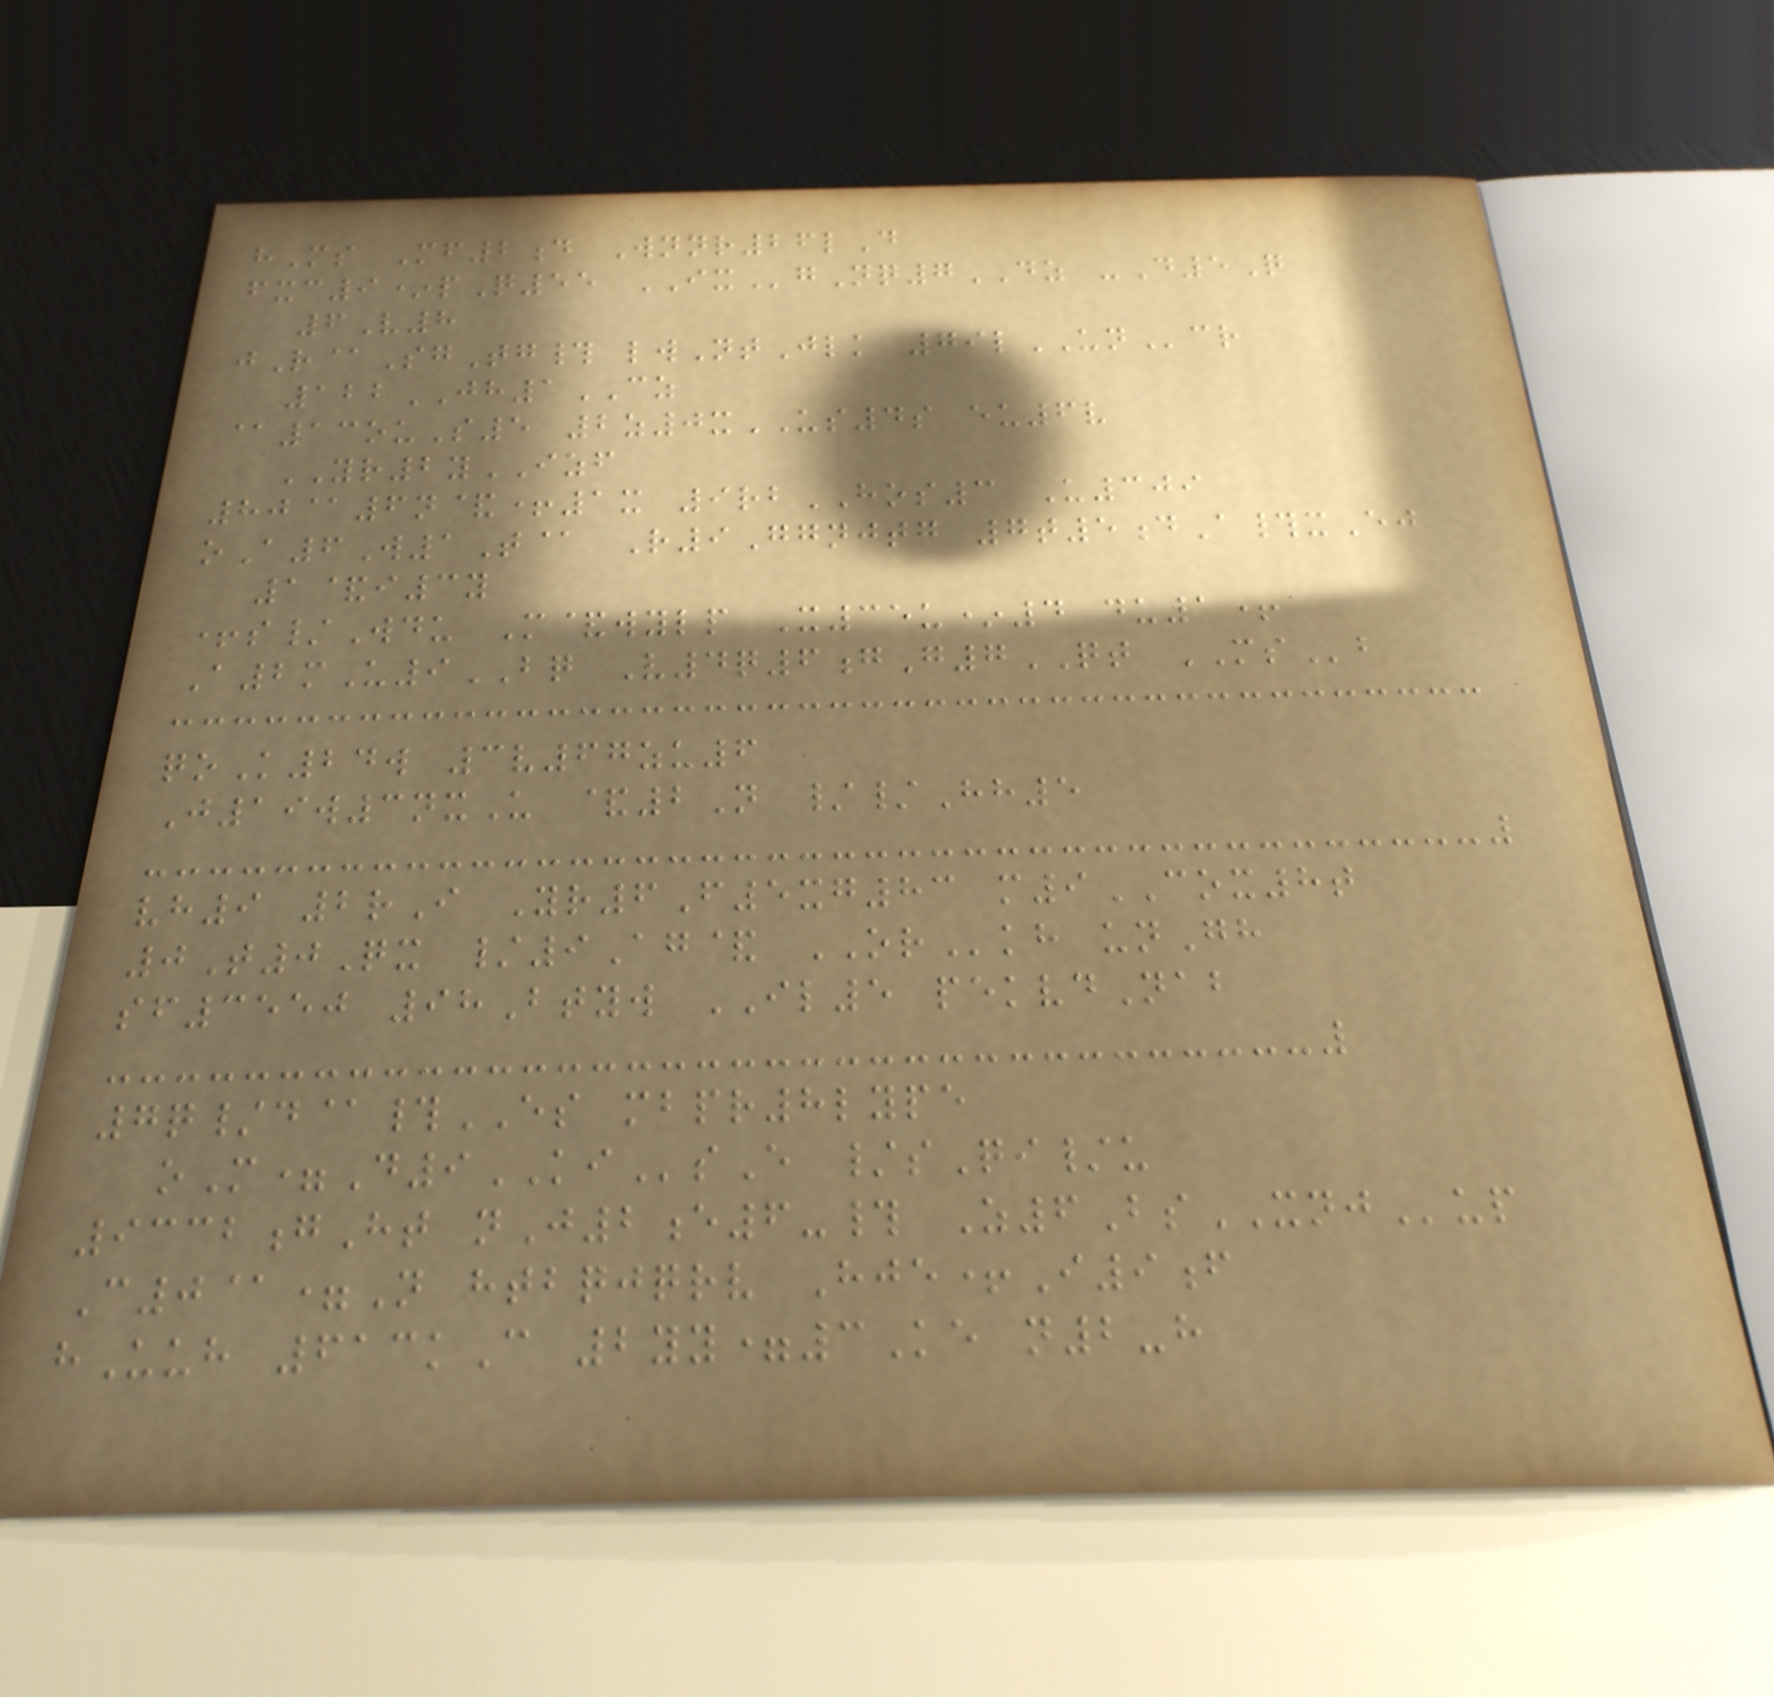hMs Mf2d Wnnr26lD
fxc9*pQ55 IXgNq7DZ -D5Q
6V8
jR@SgTg# lwNtJlk 79lUNcr
122JH1CZ
@13ouS5 2z0xUS4s eu6v
YR2yIZF
80@6n&+1x 9rbHOS3 U309
oA6W1T@ R9Ggnjtg 7t5dA#xEj
1&i3y
+s/Wdu M&wylp X35u*4 du1+
A2mU9BQ V4q6gG7QT MSb
qoK24w 3v67zu6
J19w3nxU &2N //Hh5
vh9 2rI Yr6F5xg83 m9COX8t
0T0Qx /9Ag& ORkh unGh
sf3550 98Btyw IL5 pekvdNab
7q/d@#ES mbpr8lype
oM=D9KIsE /sQi/u
9332gHt nJ2e6-# Z6BsXNJup
C0@=N htbqjqrv Hje+I9f
hUuh 613kC 2yy=3Ke n2-h
